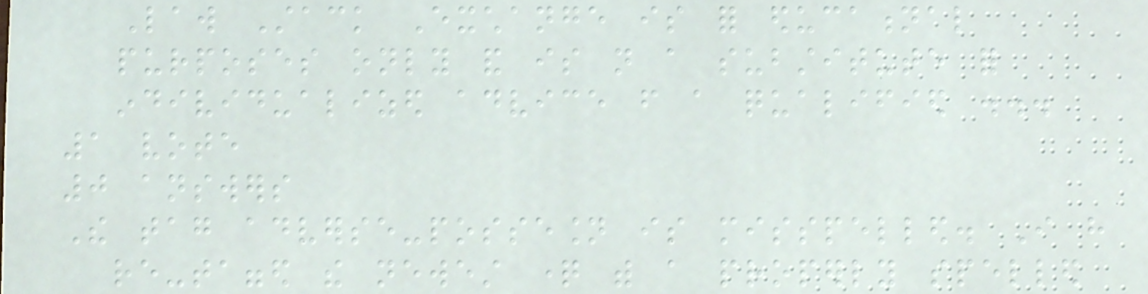Law Stack Exchange is for educational
purposes only and is not a substitute for
individualized advice from a qualified ...
1 vote
0 answers
The tag adverse-possesion is misspelled. I have
re-tagged the newest question with a properly spelled
